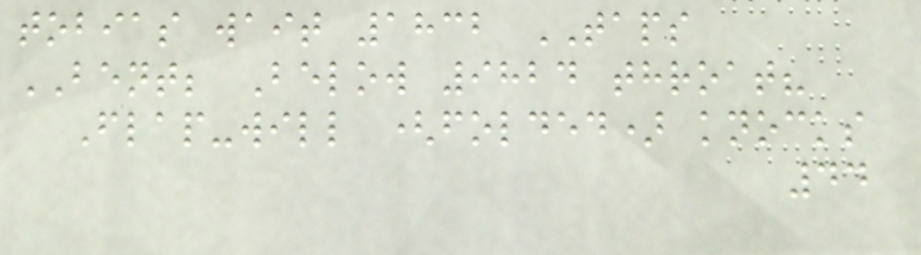tobias wait 1832 TAPS
BENT; Below 9824 throat?
Flap-will (folded) knocks
44
